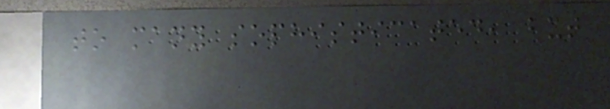to many sophisticated, but
